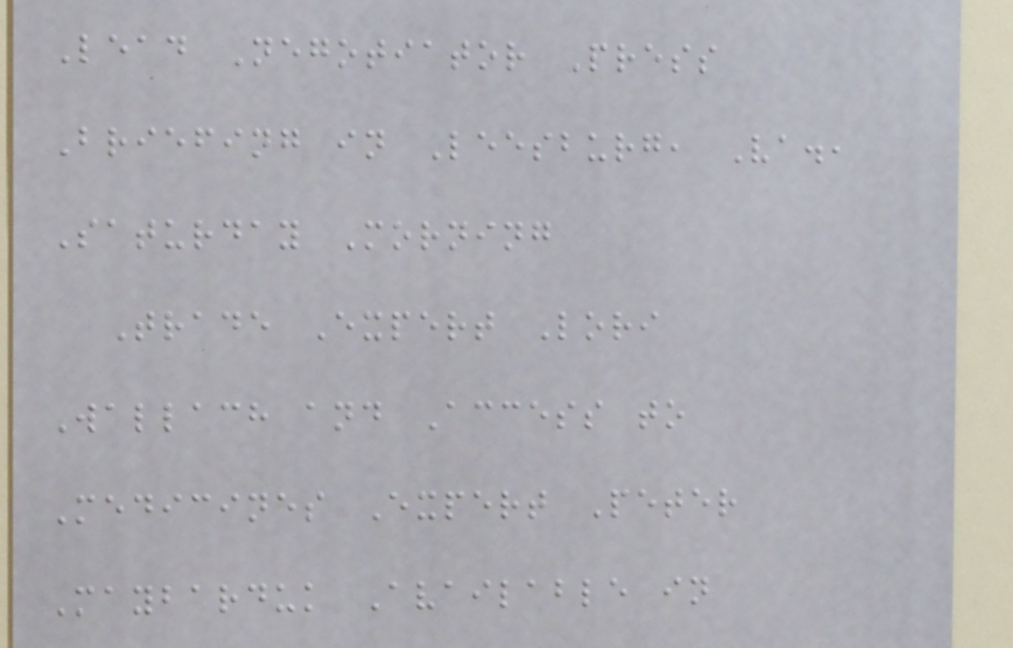Lead Negotiator Press
Briefing in Leesburg, Va.,
Saturday Morning
Trade Expert Lori
Wallach and Access to
Medicines Expert Peter
Maybarduk Available in
